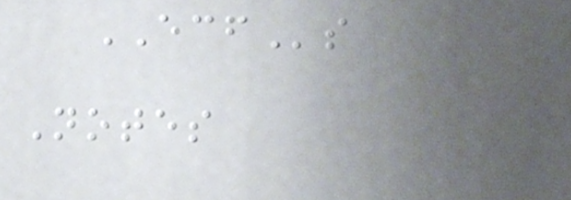ECFs
Notes
